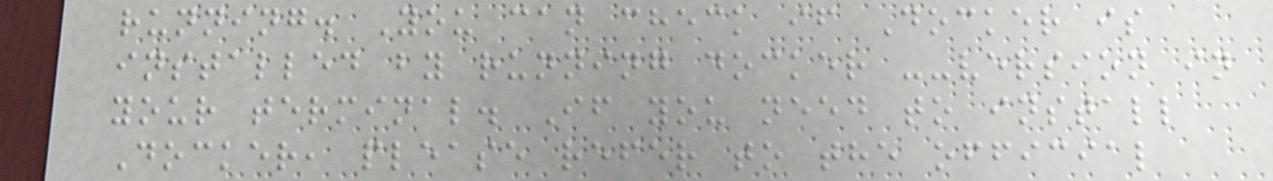running. You can check if Docker is
installed by running docker --version in
your terminal. If you need to install
Docker, please refer to the official
